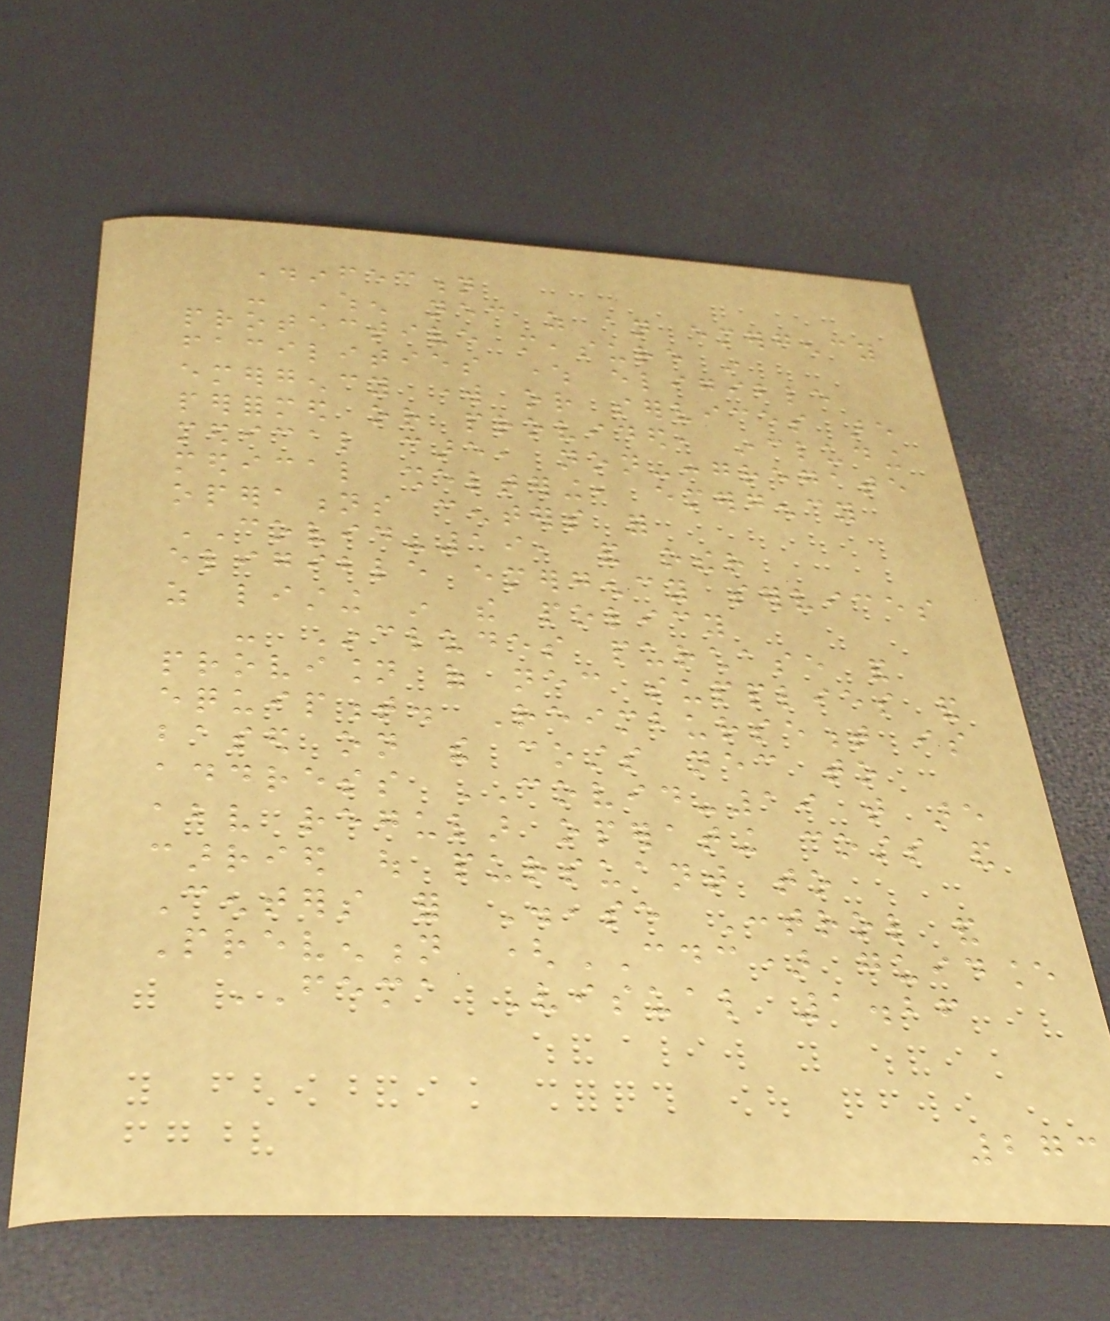Disinfection
- When necessary as an emergency
protective measure in
facilities where eligible
emergency work or services are
performed or provided, including
medical care, non-congregate
medical sheltering, emergency
operations centers for
COVID-19, and other
eligible emergency services
as listing in the policy
- Includes purchase and
provision of necessary supplies and
equipment. Reimbursement is
based on the costs necessary to
address COVID-19 that are
above regular operating costs and
carried out pursuant to
Centers for Disease Control and
Prevention (CDC) guidance
FEMA Visual 1.26
273
